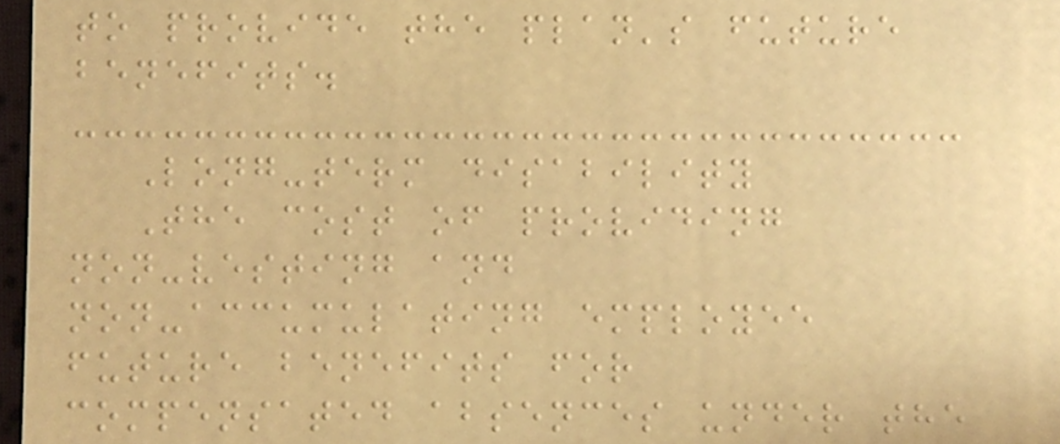to provide the plan's future
benefits.
Long-term disability
The cost of providing
non-vesting and
non-accumulating employee
future benefits for
compensated absences under the
